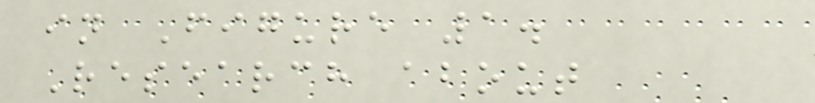in Figure 1.
Research about
